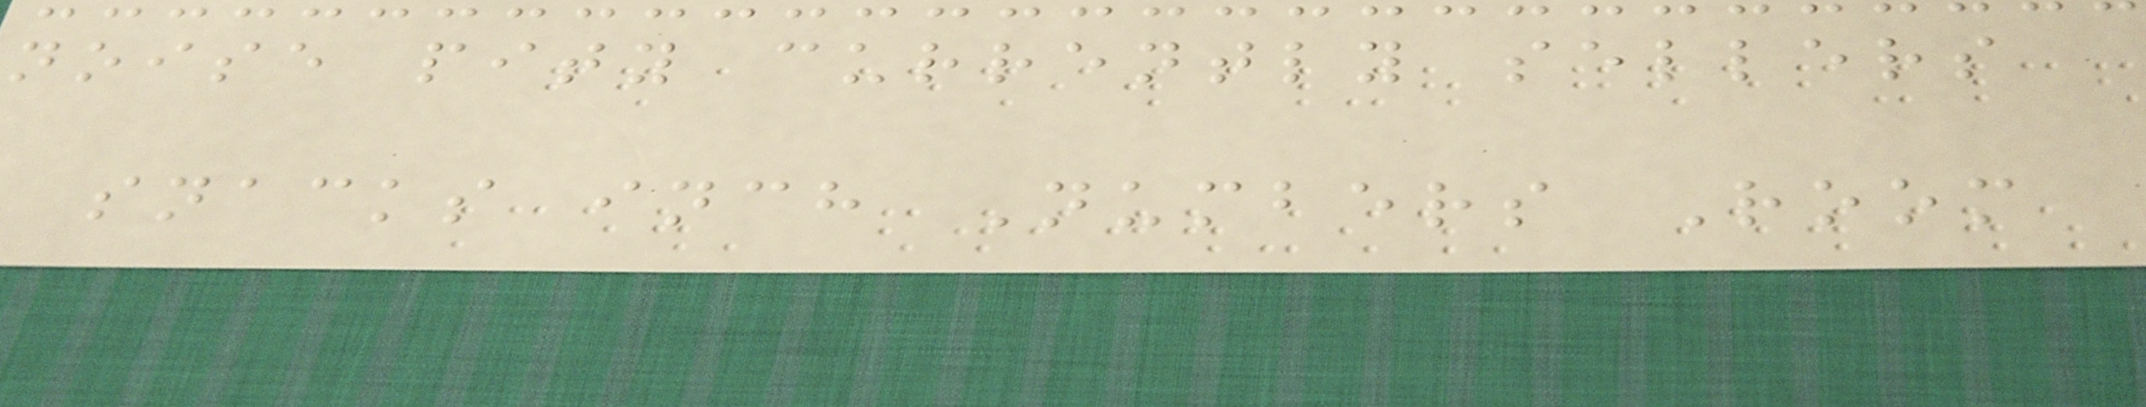noise pity currently sellers
snacks inch Numbers Room
